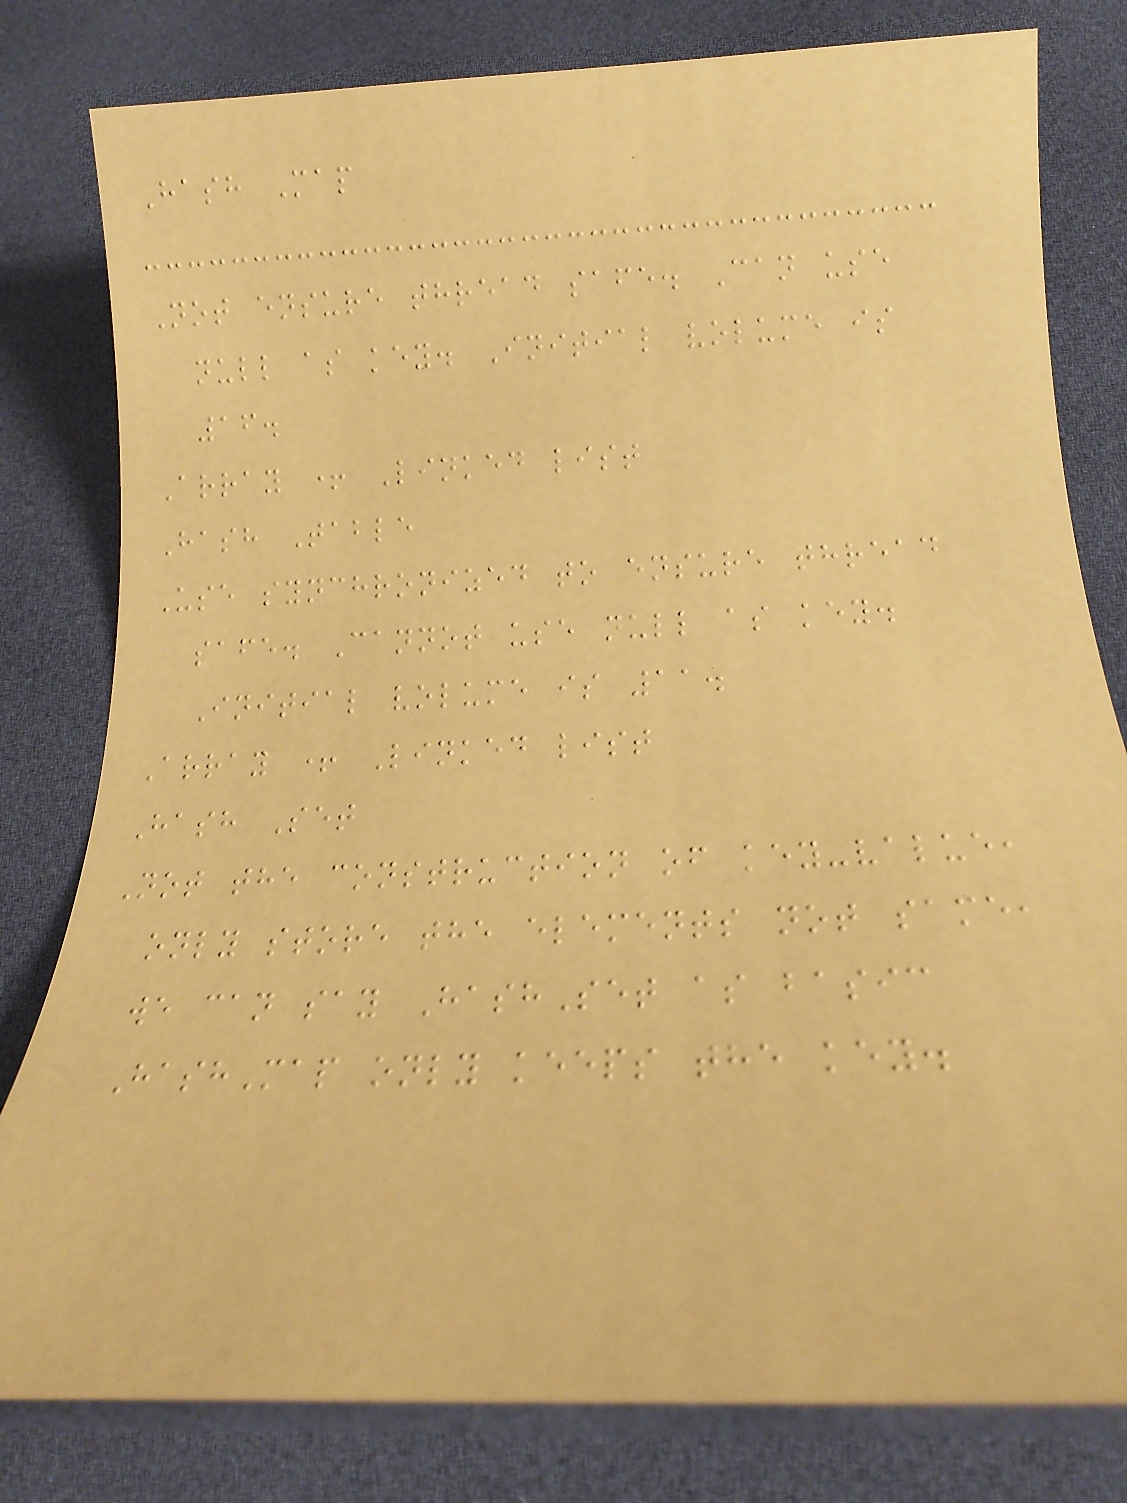Hash Map
Not ensure thread safe. Can use
null as key. Initial volume is
16.
Array + Linked list
Hash Table
Use synchronized to ensure thread
safe. Cannot use null as key.
Initial volume is 11.
Array + Linked list
Hash Set
Not the construction of key-value,
only store the elements not same,
we can say HashSet as basic
HashMap only keeps the key.
